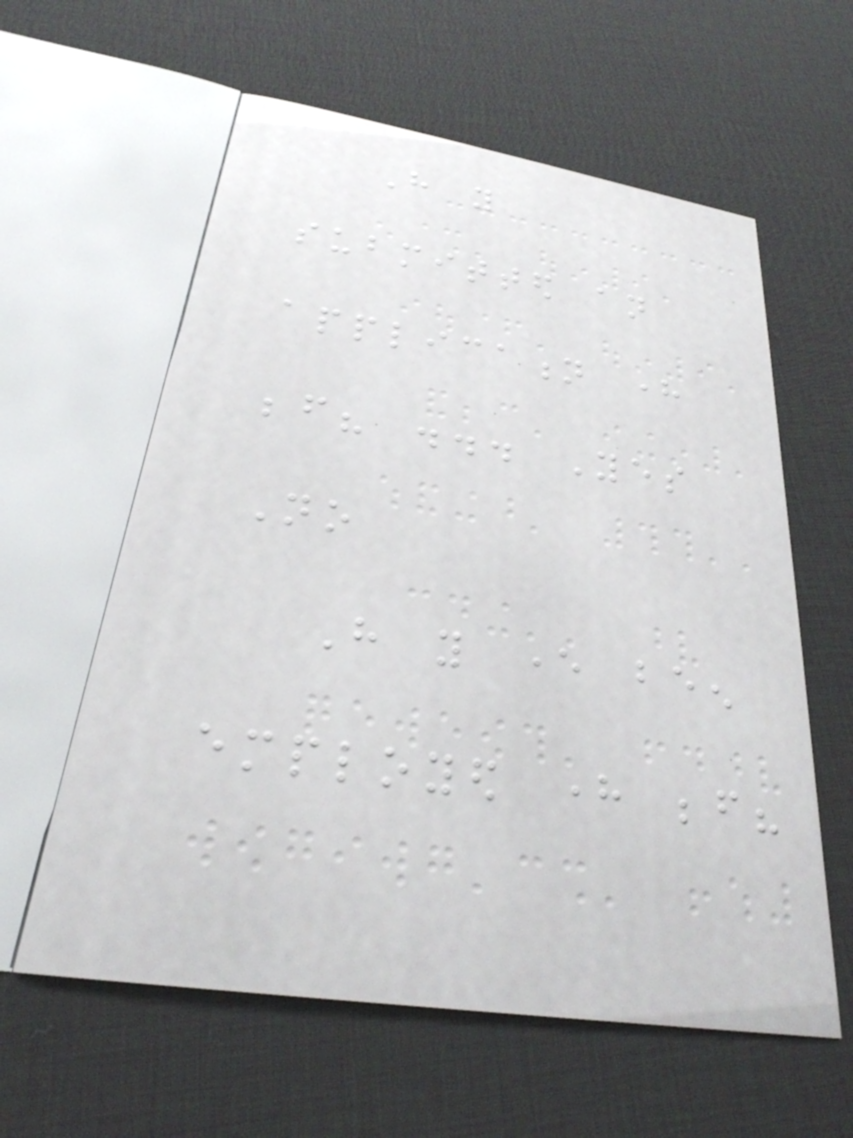Have you
submitted an
application here
before? ... Yes
No
Have you ever been
employed here before?
